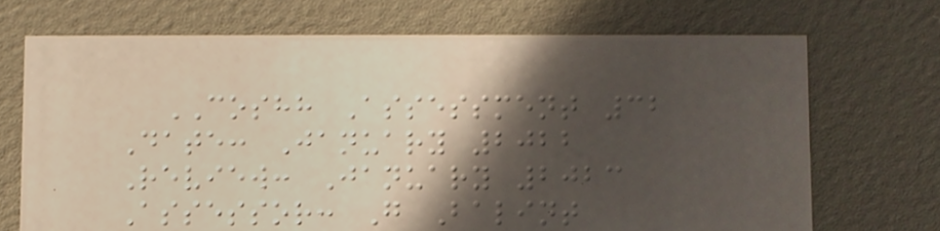COSHH Assessment 32
Date: January 2022
Review: January 2023
Assessor: G Balint
